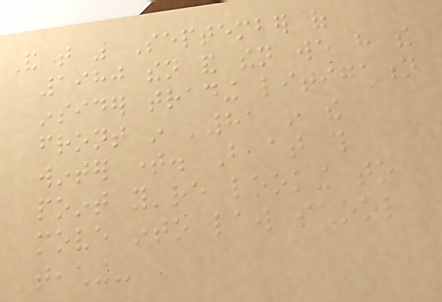And that was September of
1980 then and then we have the
insider trading litigation
front in '81 in the
winter time. But at this
point you're looking to
move into law school
teaching-
